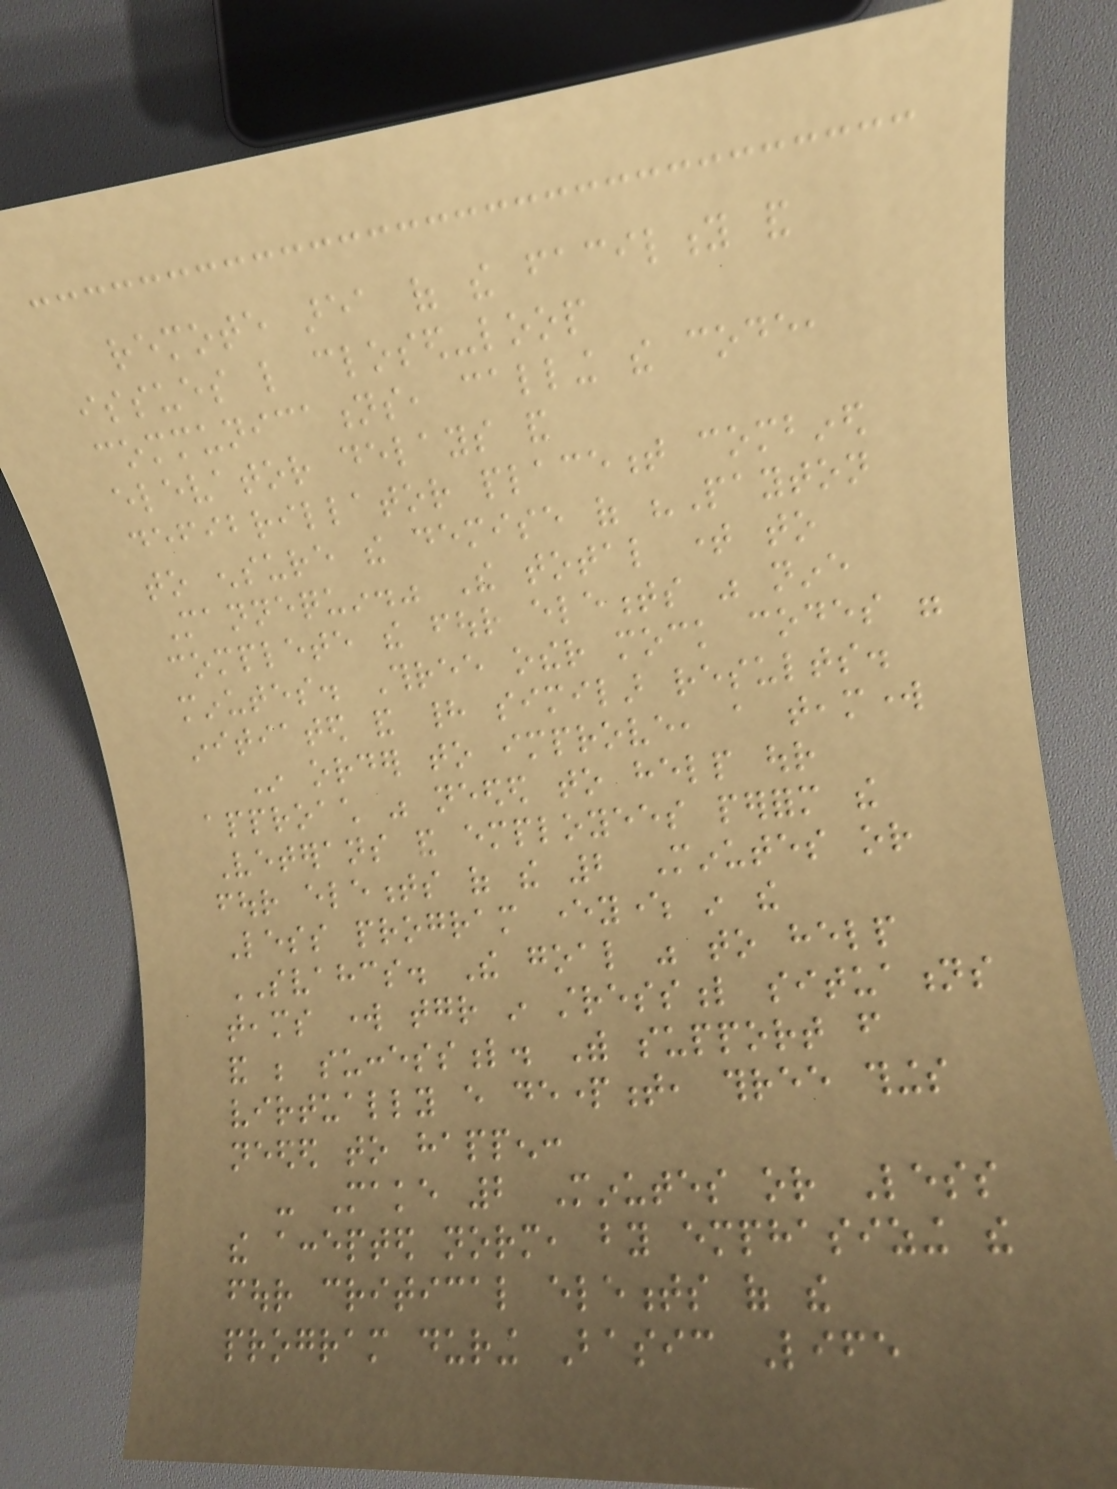remote area of the facility and
issues like closed-loop
communications, calling the code,
elevator delays and
defibrillator placement combined
to ensure the demise of "Payton
Mannequin." The total time to
complete the four elements was nine
minutes. Three other mock codes were
initiated and had similar results.
In order to improve, a teamwork
approach was needed to help our
Veterans and employees perform the
four elements of the 2 Minutes or
Less program everywhere in the
SVAHCS. The goal was to help
teams work together in stressful situations
and be successful. With support from
virtually every department, three things
needed to happen:
- Make 2 Minutes or Less
the accepted norm, by emphasizing the
four critical elements of the
program during Basic Life
